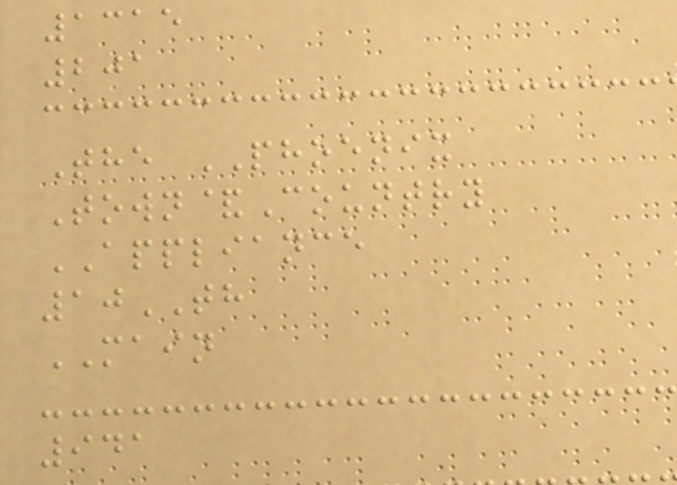1315
201
The PHOENIX
Town&Country
APPLIANCE
10TH
MAIN
941
